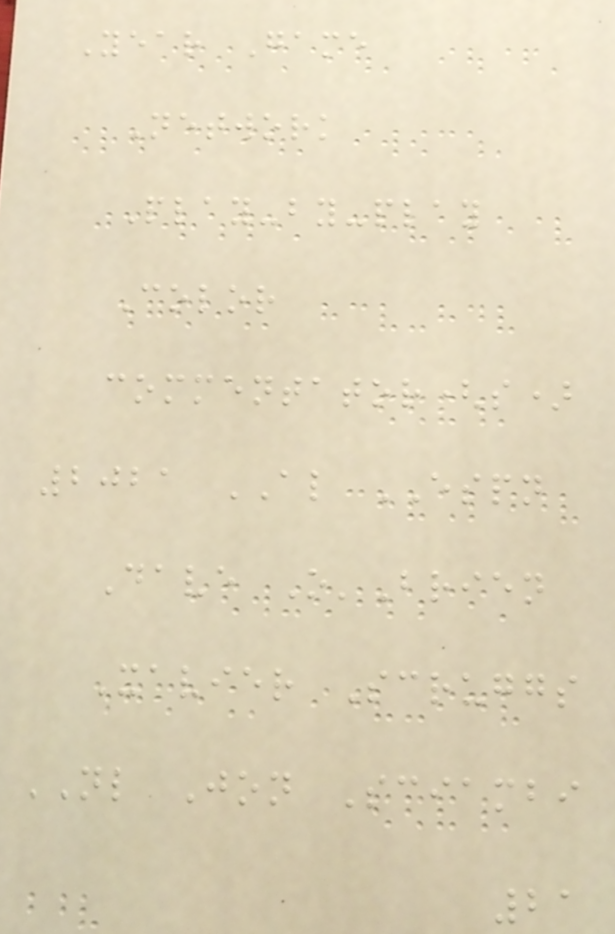Year Game
Network
Play-by-play
Color
commentator(s)
2021 AL ESPN
Dave O'Brien
Xavier Scruggs
NL Jon Sciambi
21
